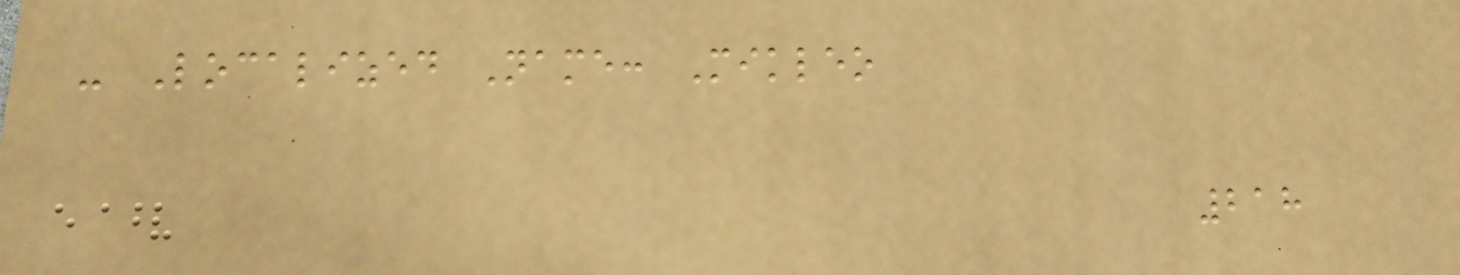- Localized Name: Mikleo
218
